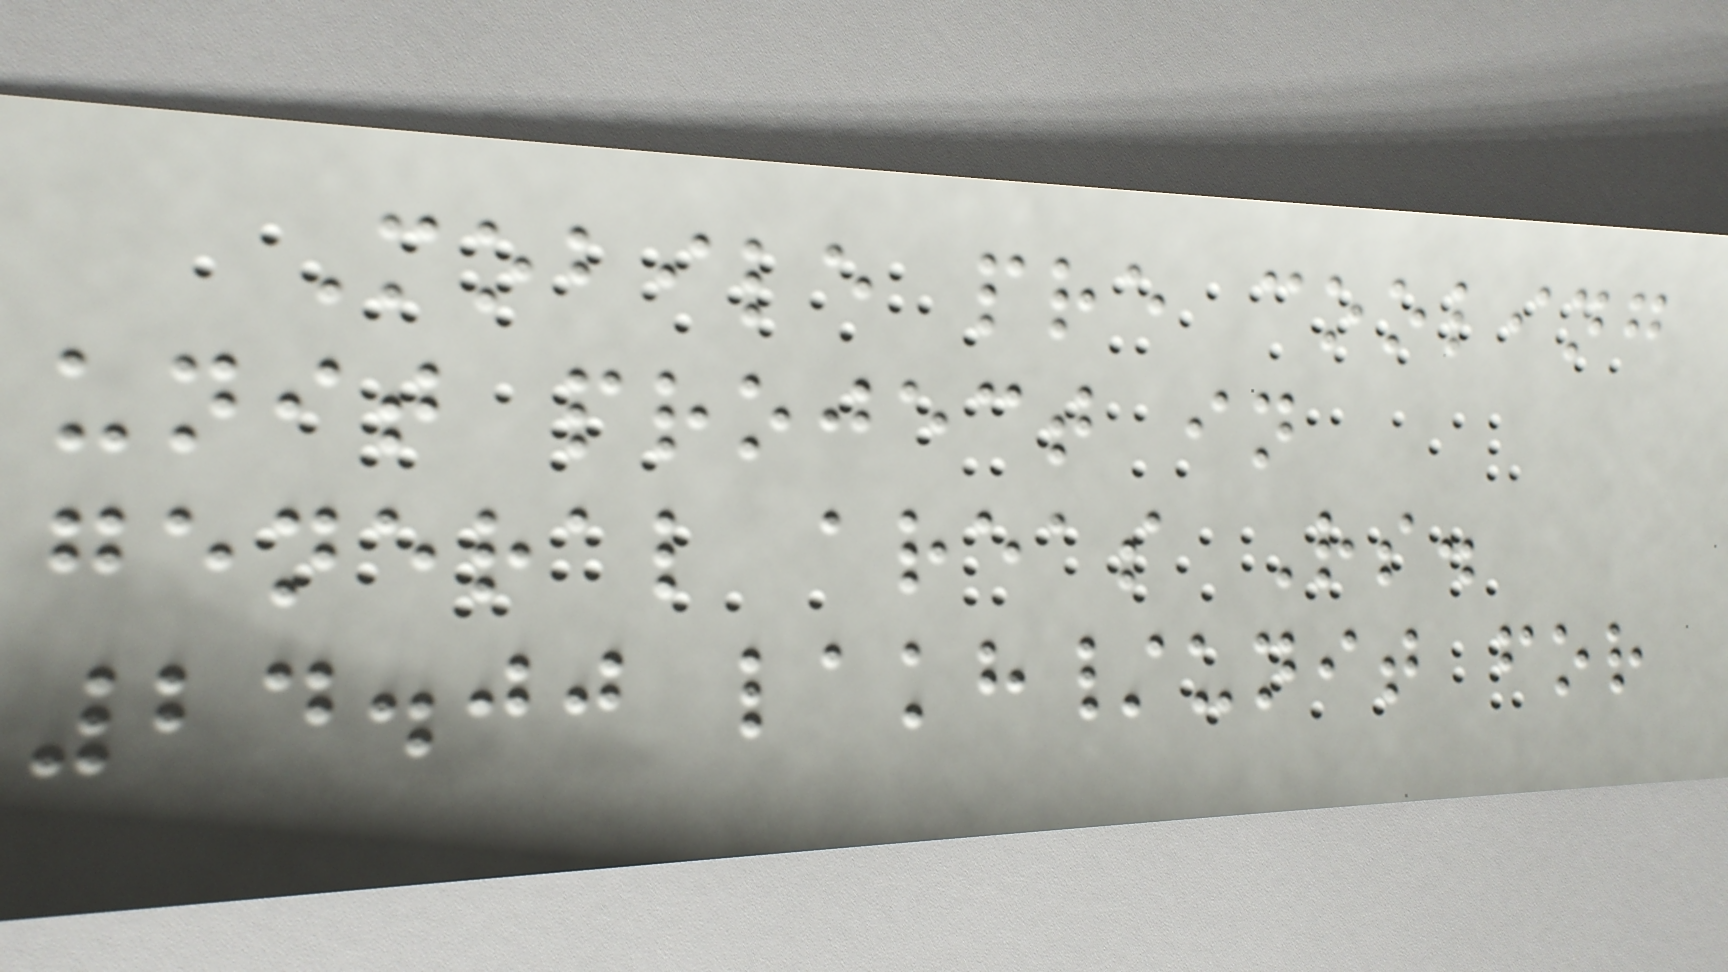Mobile pre cooling
unit project in
general areas Rs.
24.00 lakh/unit for
